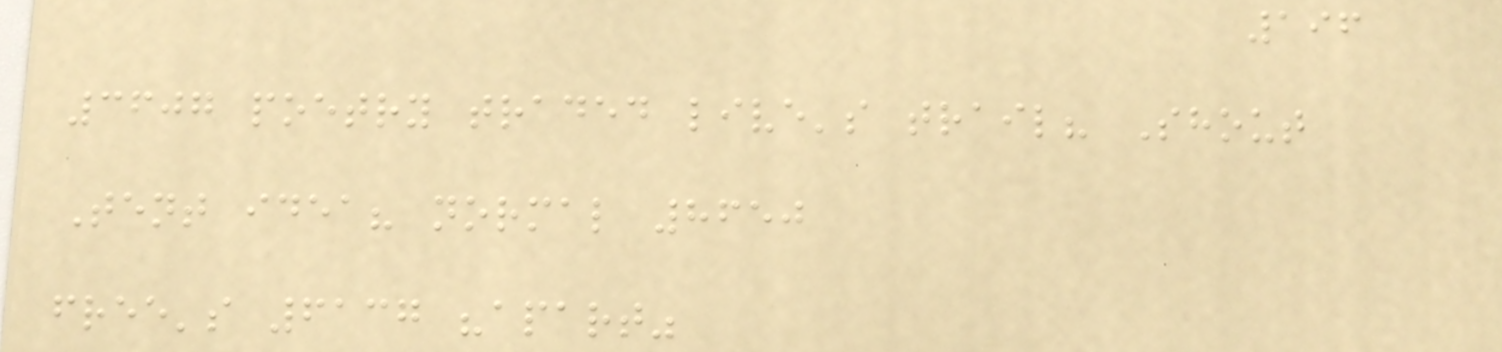196
3607 poetry traded live's trail? Shout
Tent idea? normal 8650
free's 6137 "apart"
